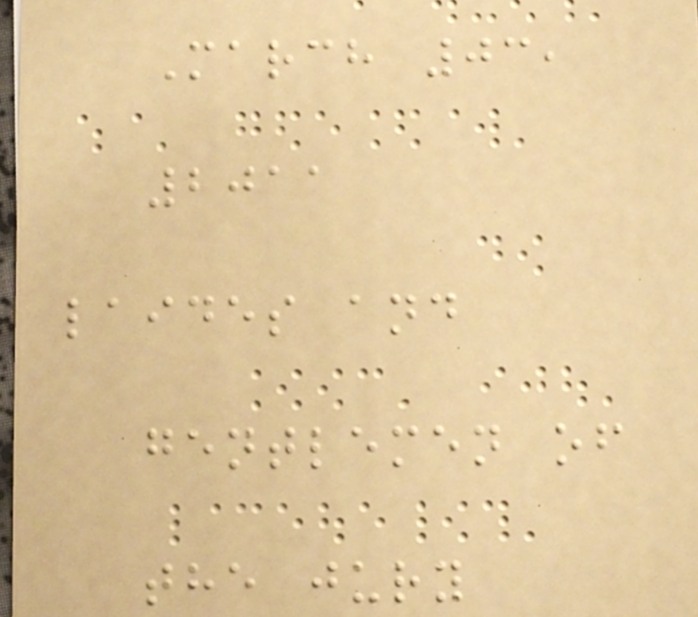March 03,
2011
laides and
gentlemen of
the jury
